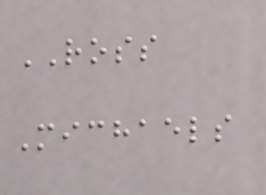ROSS
Michaels
